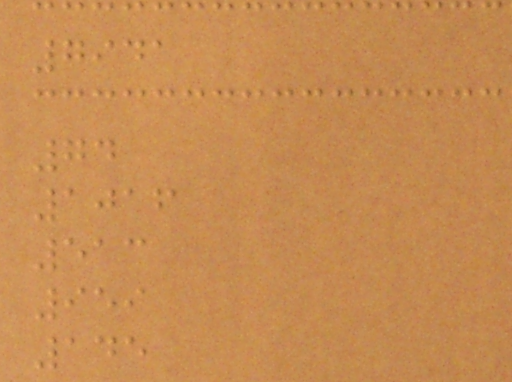7941
74
1016
513
959
145
